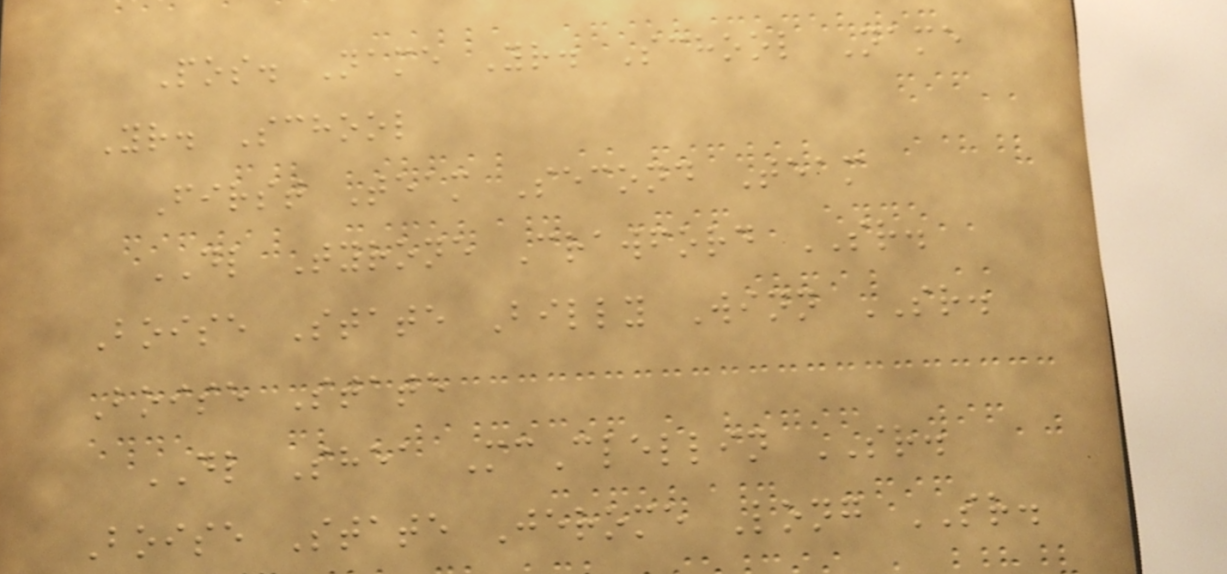Pos. Name Yr. School Name
Yr. School
First Team Second Team
DL Tyrone Crawford SR.
Boise State Billy Winn SR.
Boise State
DL Shea McClellin SR.
Boise State Jerome Long SR.
